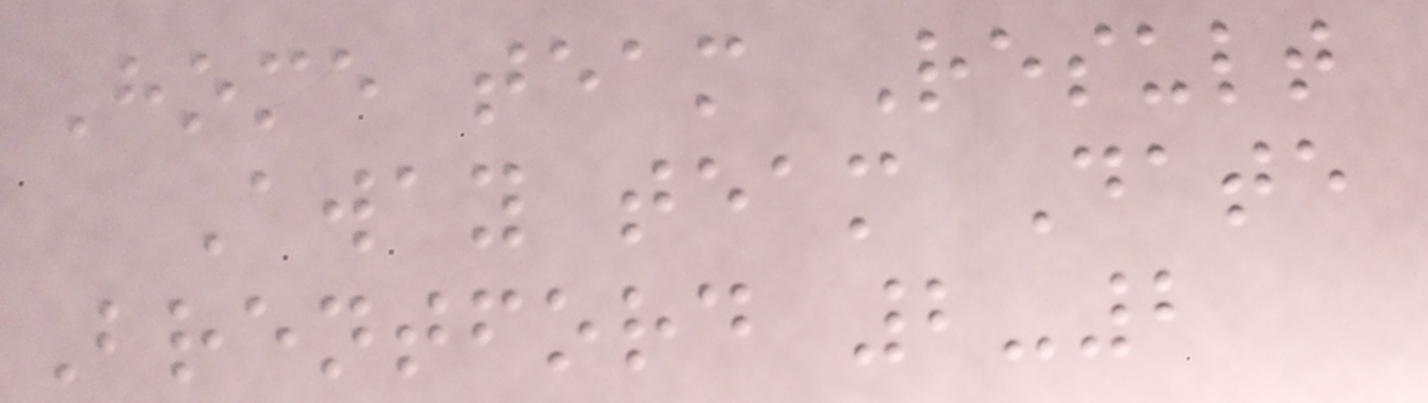Home team Result
Away team Date
Brentford 2-2
